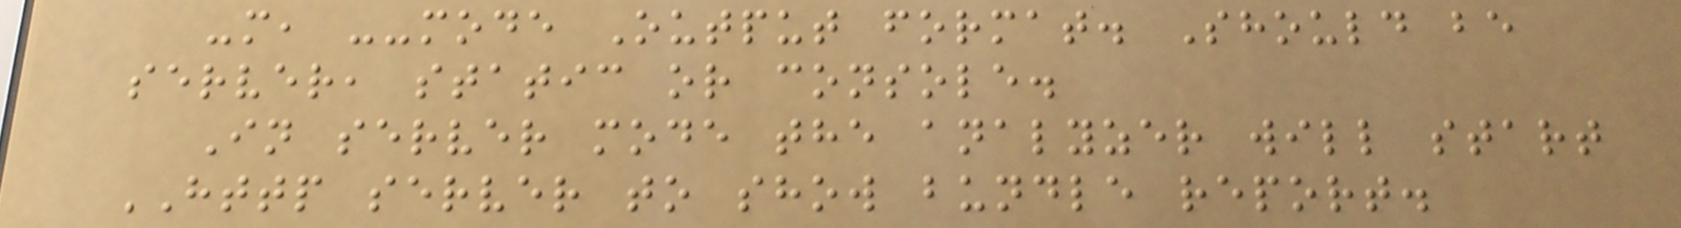-m, --mode Output format. Should be
server, static or console.
In server mode the analyzer will start
HTTP server to show bundle report.
